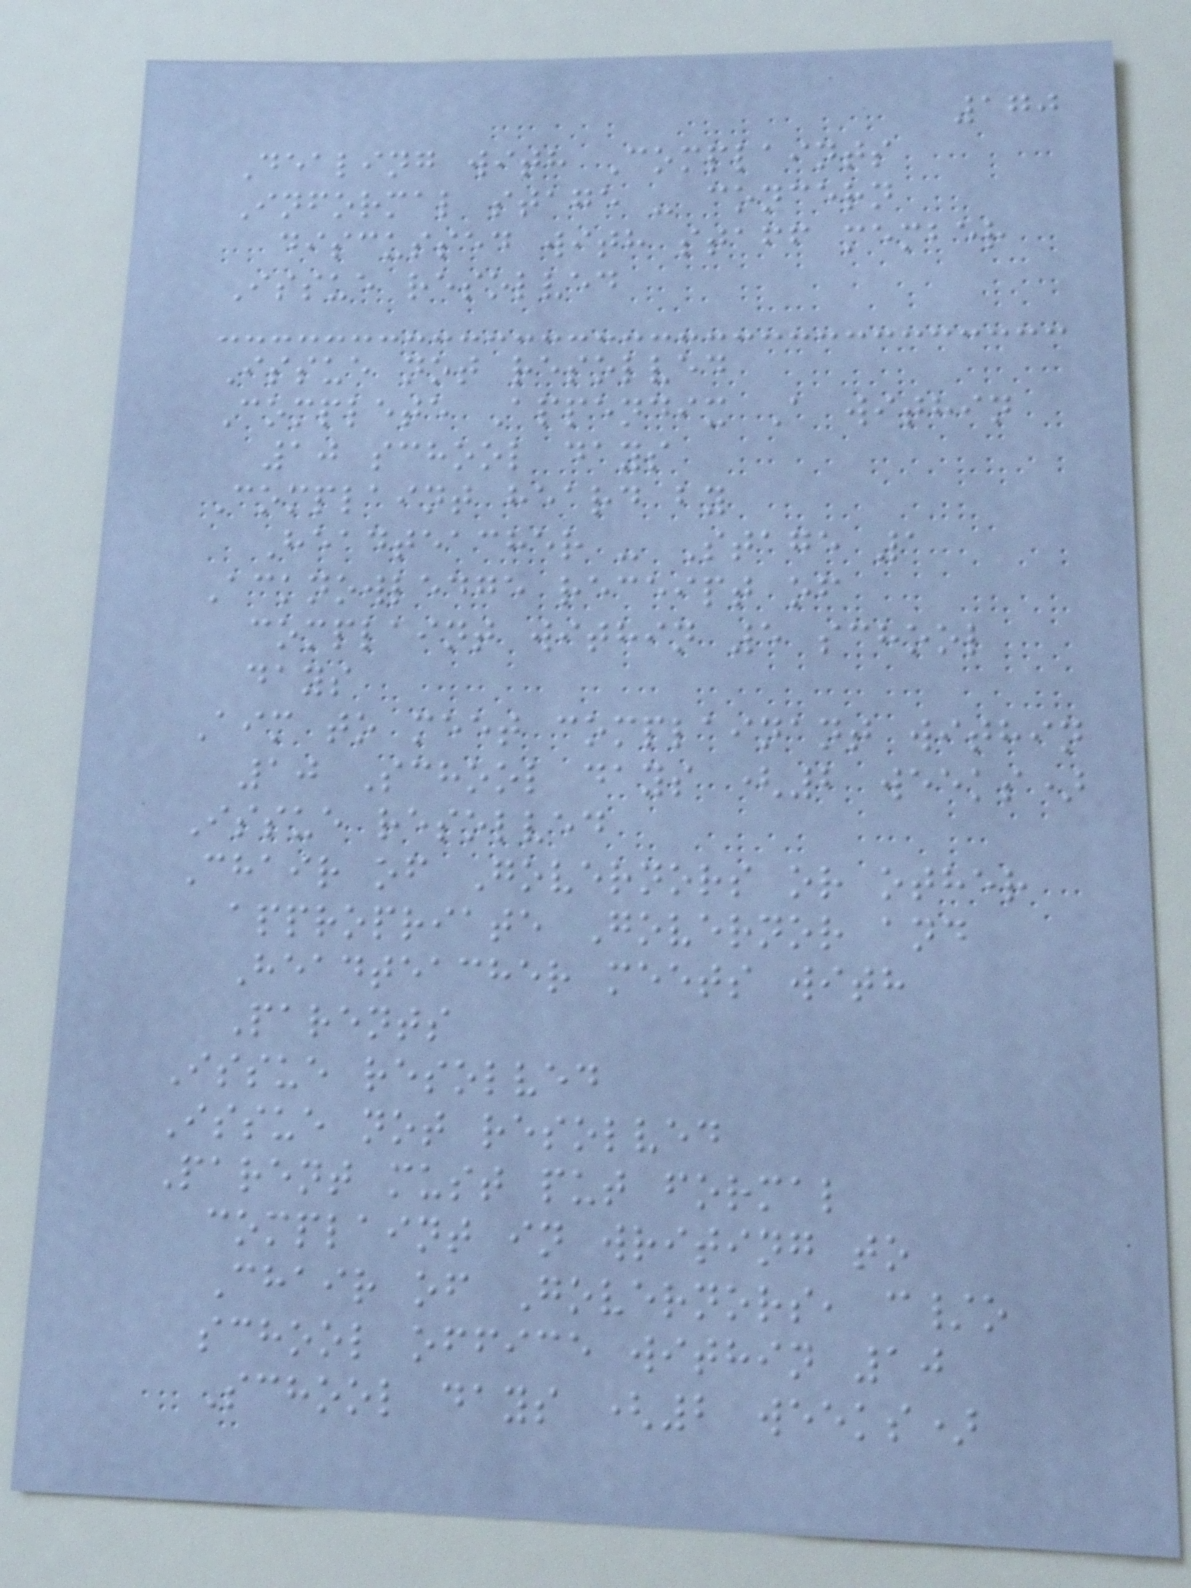170
Dealing with Complaints
Informal stage - concern
discussed with staff member
Issue resolved
Issue not resolved
Complete Appendix A within
10 school days
Complaint heard by
Headteacher - Stage 1
Acknowledge receipt of
complaint within 5 school
days
Aim to meet complainant within
10 School days (2 weeks)
Issue resolved
Chair of Governors or other
appropriate Governor and
Headteacher meets with
Parents
Issue resolved
Issue not resolved
Parent must put formal
complaint in writing to
Chair of Governors, c/o
school office within 10
School days (2 weeks)
